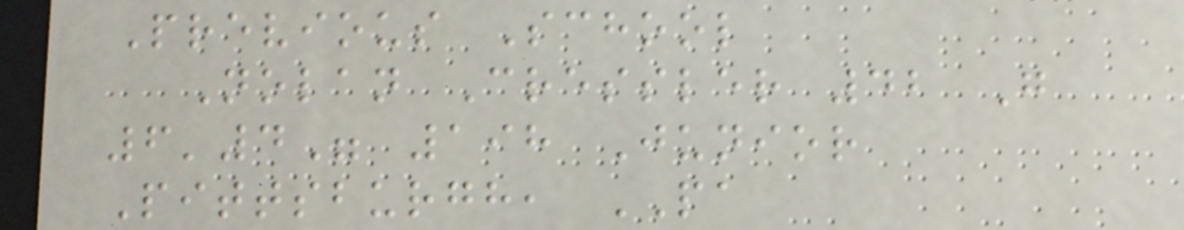Previous School
Nolan Cressler 42 G
6'4" 198 Junior
Pittsburgh, PA
